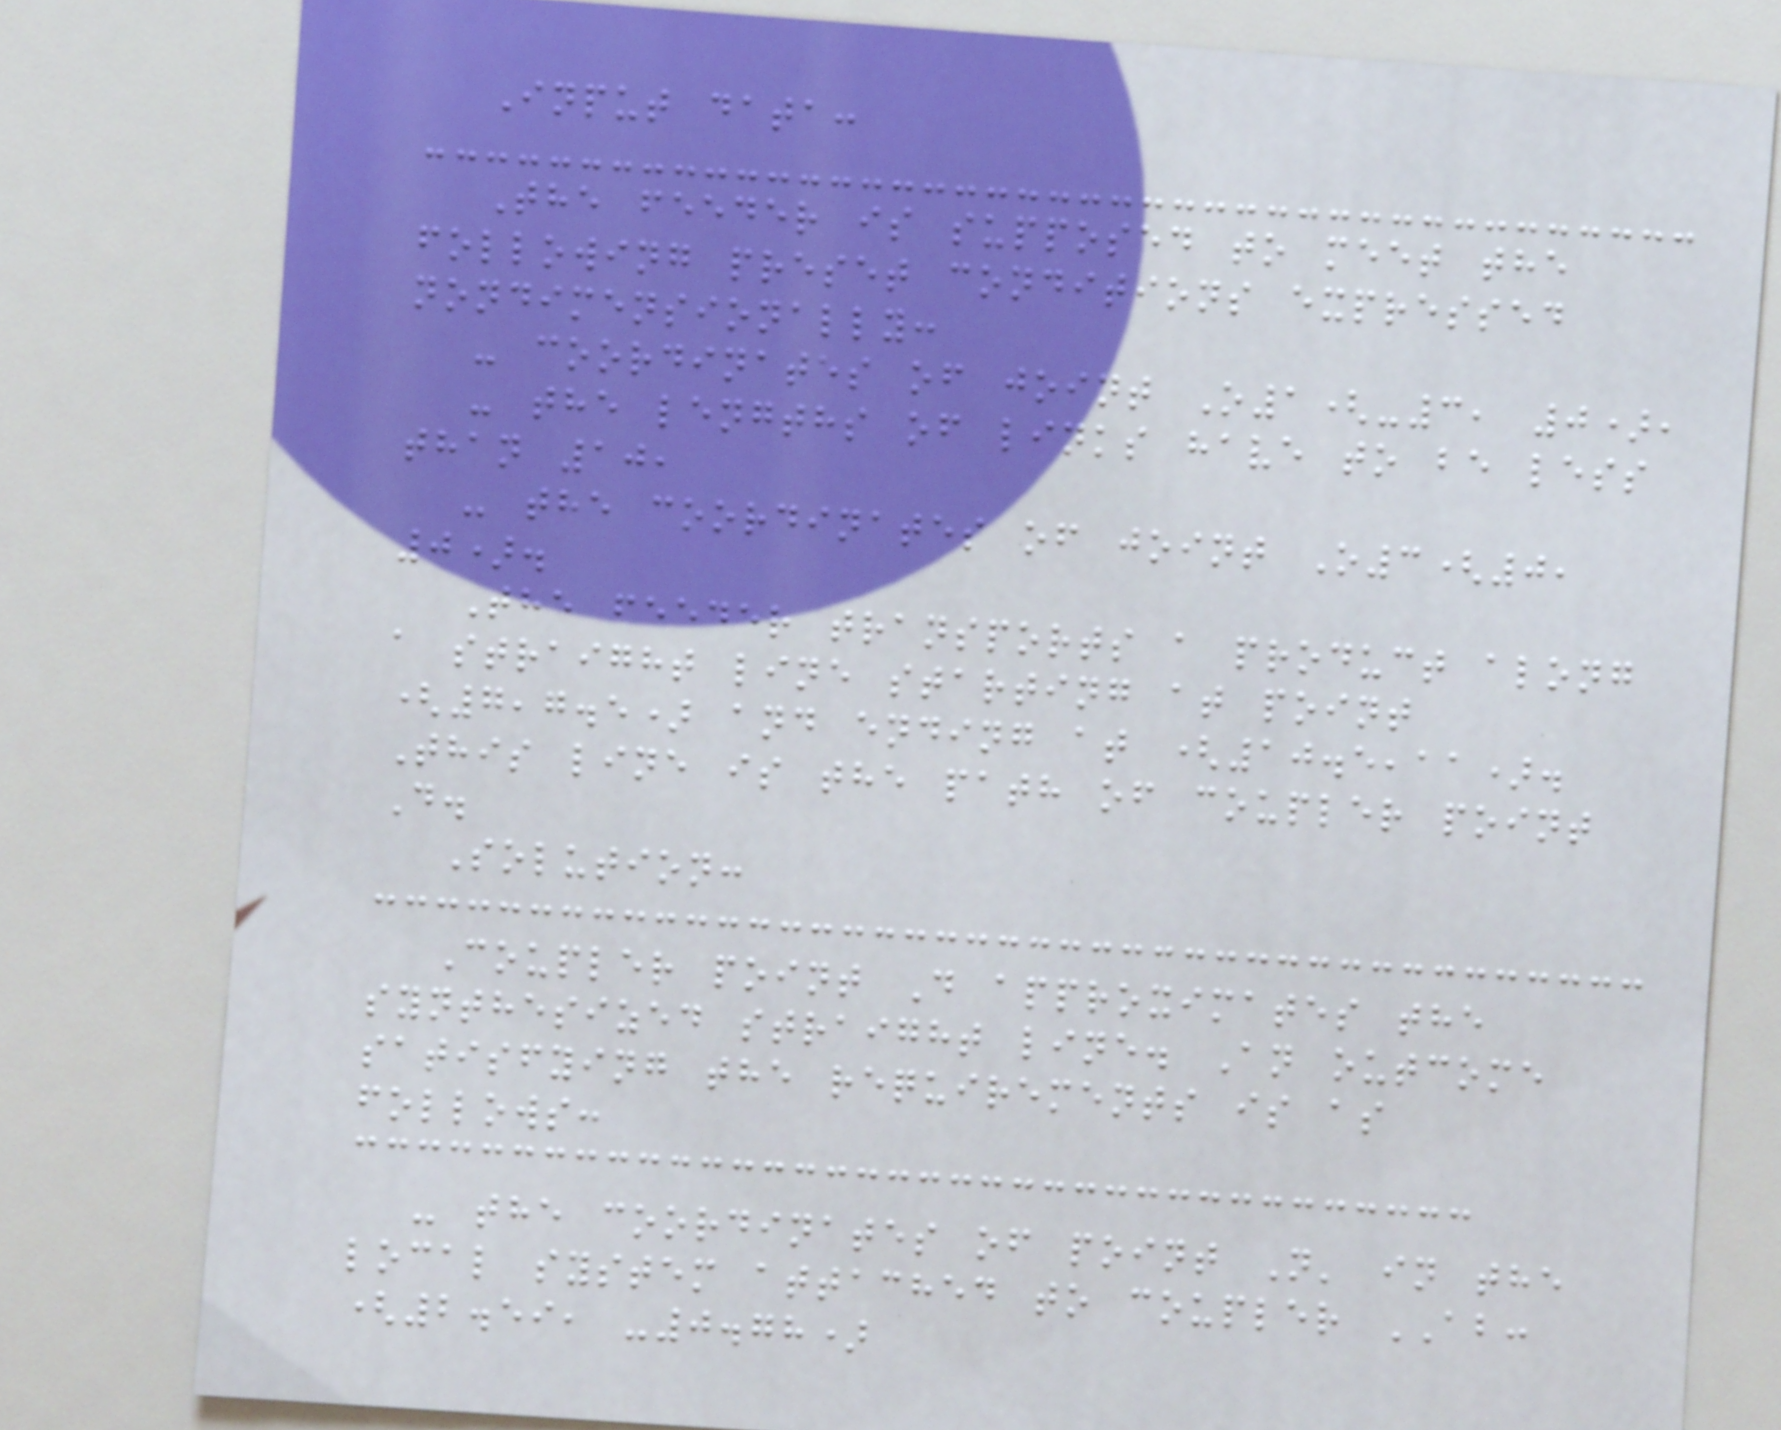Input data:
The feeder is supposed to meet the
following preset conditions expressed
nondimensionally:
- coordinates of joint O1(-3, 0),
- the lengths of links have to be less
than 10,
- the coordinates of joint O3(0,
0).
The feeder transports a product along
a straight line starting at point
(7,7.5) and ending at (10.5,11).
This line is the path of coupler point
D.
Solution:
Coupler point D approximates the
synthesized straight line. An outcome
satisfying the requirements is as
follows:
- the coordinates of point N' in the
local system attached to coupler AB:
(2.59, -0.78)
